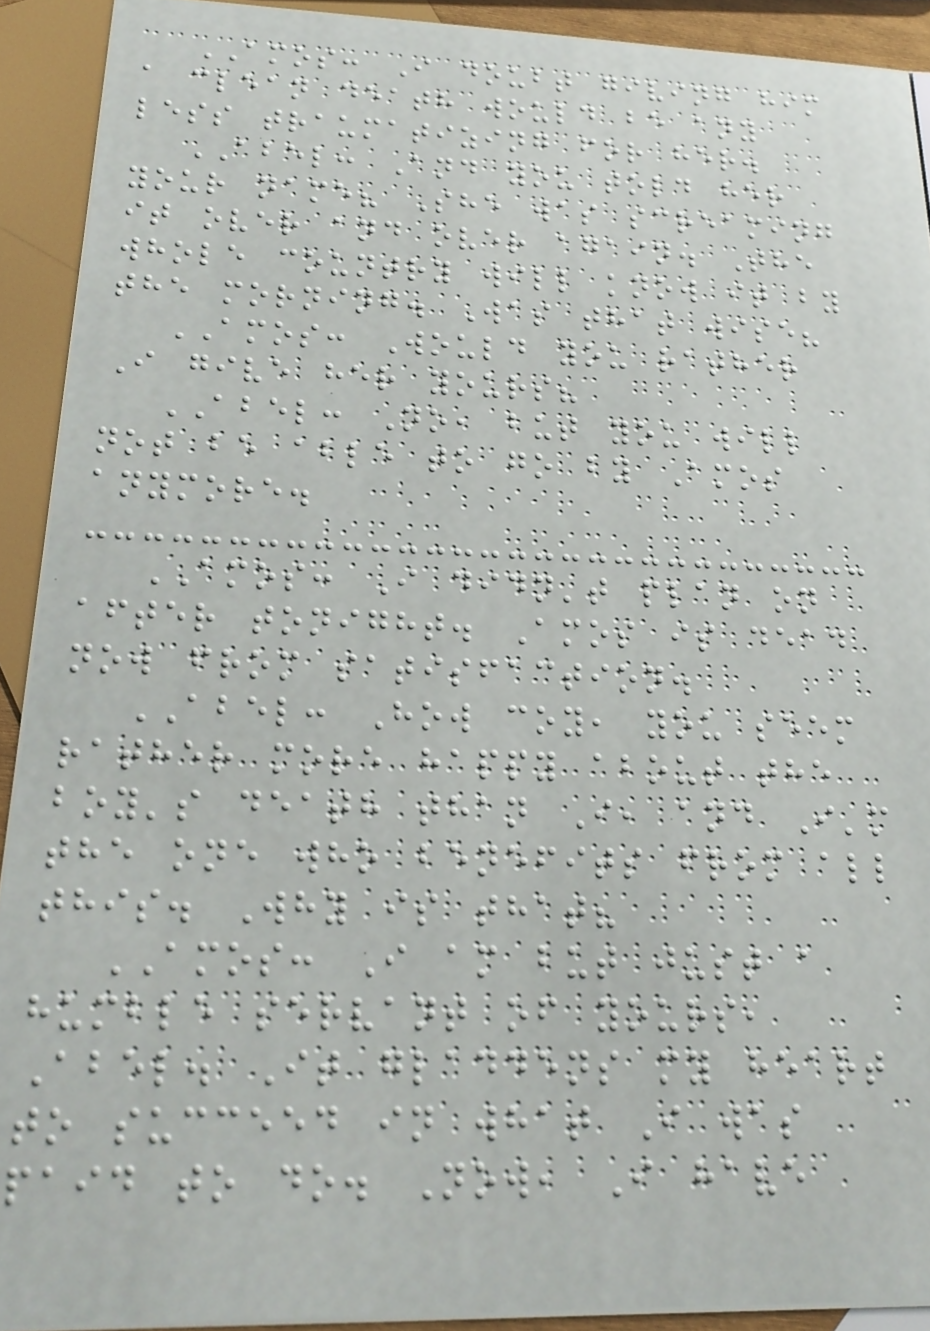AMOS: I doubt giving him
a clean death would be any
less traumatizing for her.
ABEL: And you told her
your name? She was screaming
it over and over again. The
whole country will know it by
the morning. Was that wise?
AMOS: Would you rather
I give her yours?
ABEL: No, but you will
not be able to go by Amos
anymore.
AMOS: I didn't plan on
after tonight. Amos is dead
now from satisfaction.
ABEL: How coy, you seem
rather more happy about the
boy's death than I, and I'm
the one who benefits from all
this. Why is that?
AMOS: I am but just a
humble servant of yours,
Abel. It gladdens my heart
to succeed in what I was
paid to do. Now, I have
